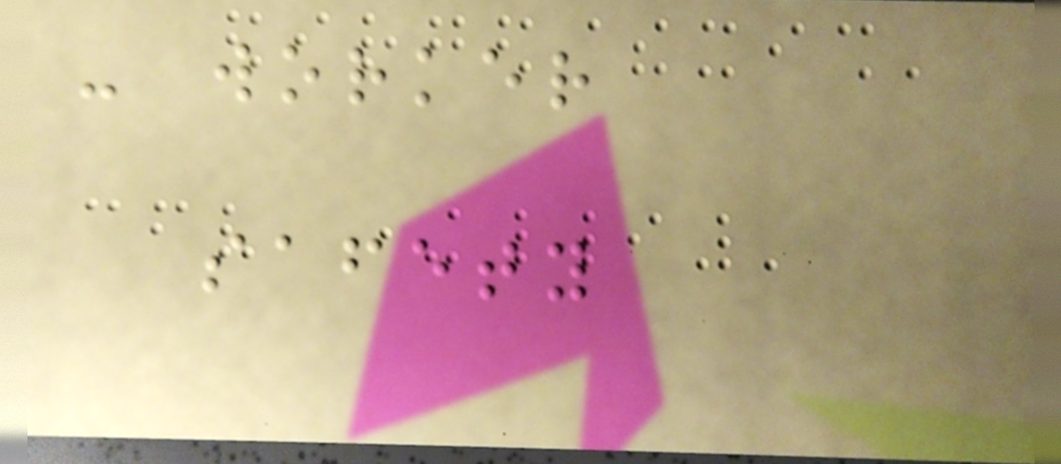- worker
safety
